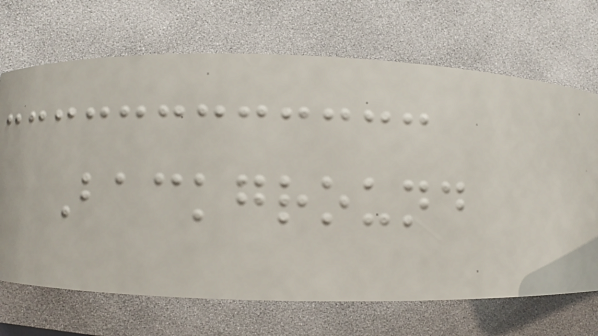Background
